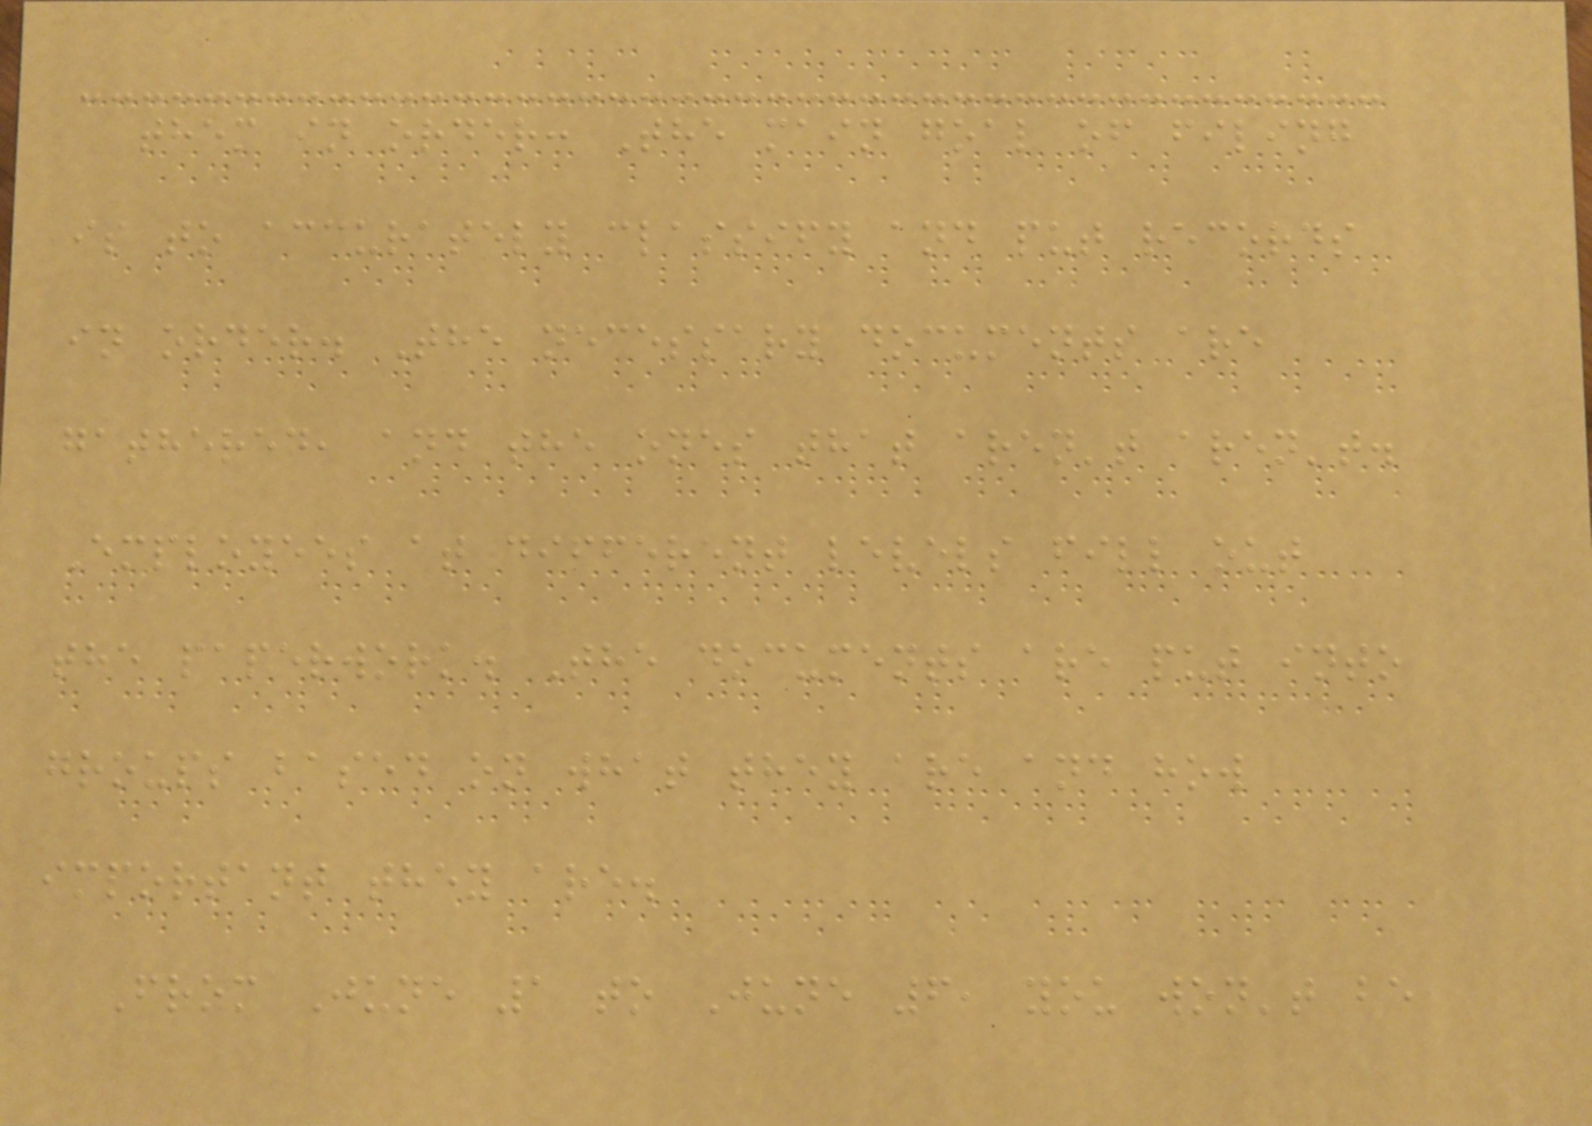them in order: The main goal of filing
is to accurately classify and put records
in order. The necessary documents are
gathered, and the ones that aren't aren't.
Employees at different levels fill out
the paperwork. The documents are put into
groups based on what they are and how
important they are.
From June 1 to June 6, you won't be
